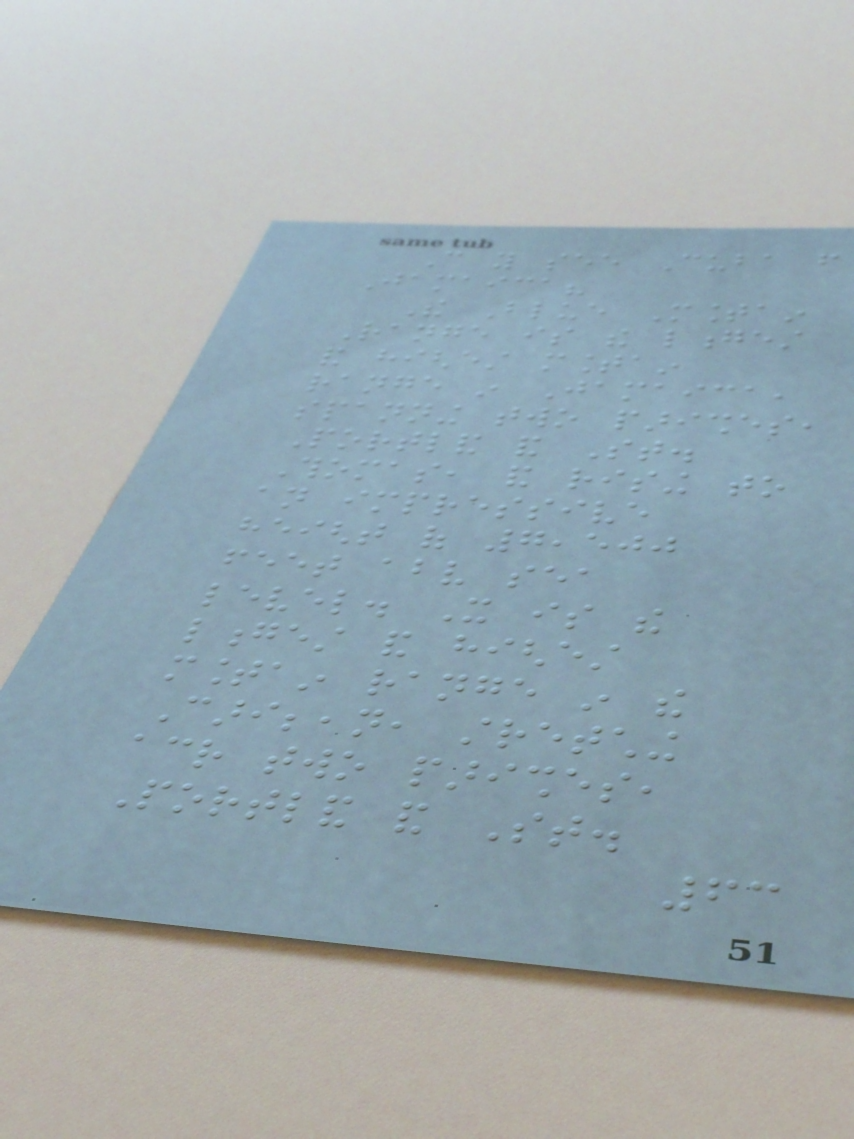Can you see Cuba from
Jamaica?
The Blue Mountain
Range is the longest
and highest mountain
range in Jamaica,
spanning two parishes,
Portland and St.
Thomas, and rising to
an impressive
height of 7,500
feet above sea
level. It is the
longest and highest
mountain range in the
Caribbean, stretching
across two parishes,
Portland and St.
63
